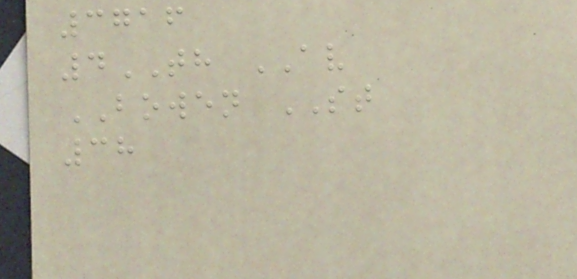3716
4TH AV
BOWEN ST
38
